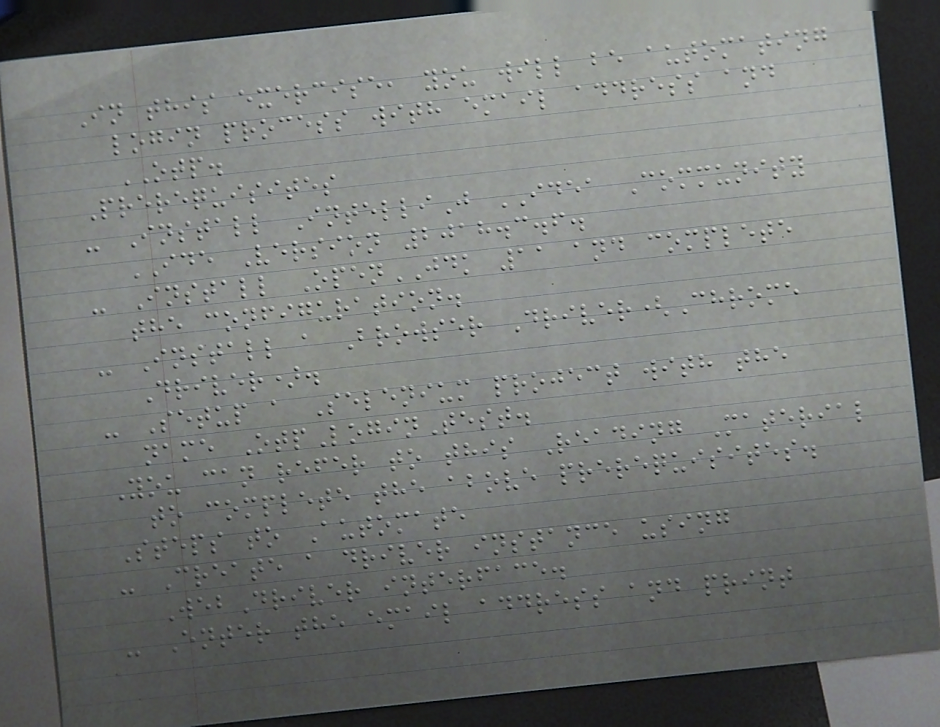In this exercise, you will be automating
login process with email address and
OTP.
Prerequisites
- Install IntelliJ IDEA Community
IDE Version 2018.3.6.
- Install OpenJDK 11 and complete
the configuration.
- Install a Browser Driver(Chrome
Driver).
- Setup a Selenium project with the
name OtpLoginTest.
You can refer to this Reading Material
to complete the above prerequisites.
Steps to Automate
- Create a driver instance using
WebDriver interface.
- Enter the email address and print
